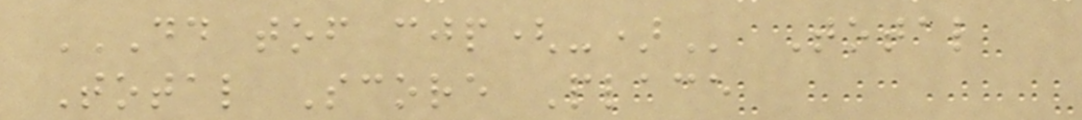DD TOF CJP(-) Total
Total Score Place
